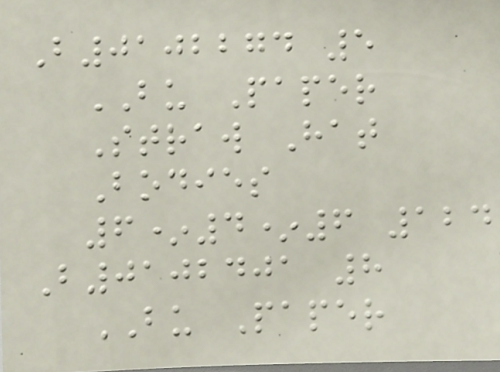B0102274 5
BU Paper
Straw Hat
Bodies
6*4*6 124
B0102401 8
BU Paper
